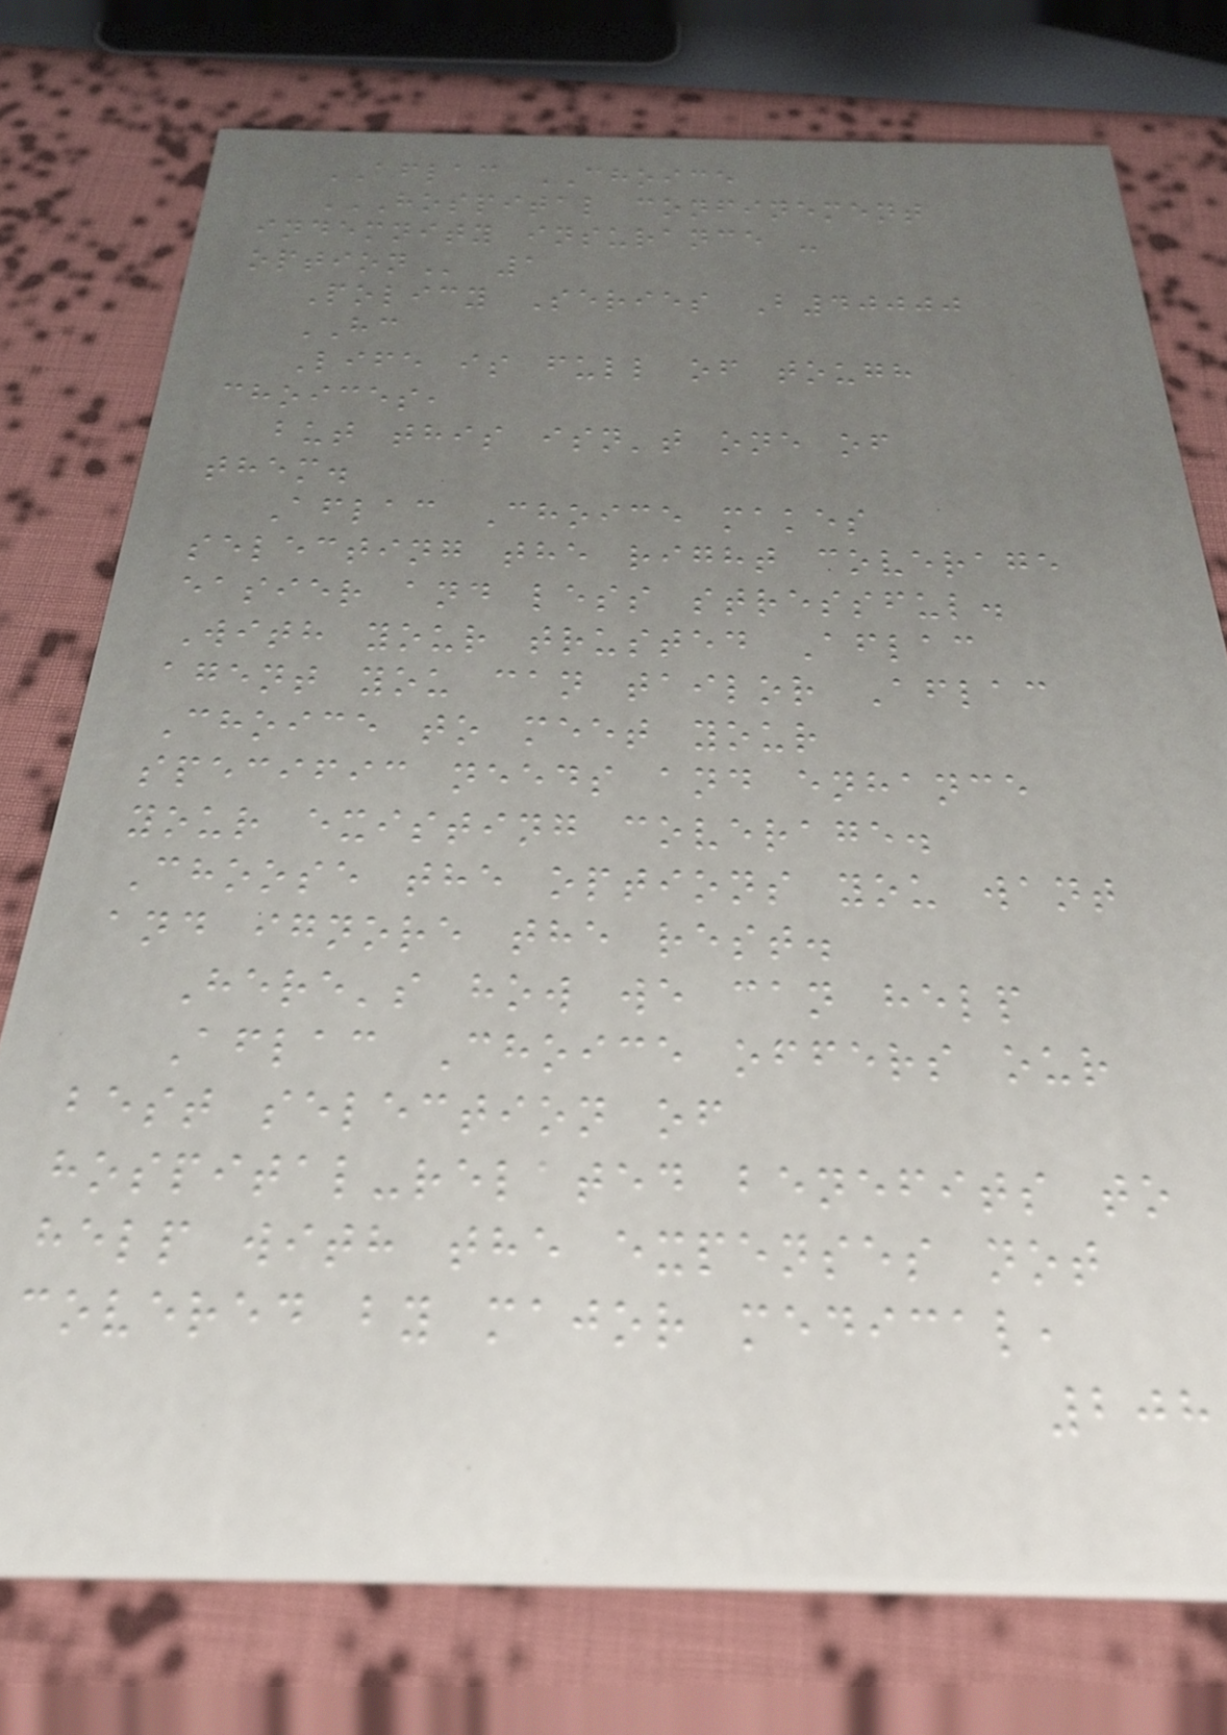AFLAC CHOICE
HOSPITAL CONFINEMENT
INDEMNITY INSURANCE -
OPTION 1
Policy Series B40000
HC
Life is full of tough
choices,
but this isn't one of
them.
Aflac Choice makes
selecting the right coverage
easier and less stressful.
With your trusted Aflac
agent you can tailor Aflac
Choice to meet your
specific needs and enhance
your existing coverage.
Choose the options you want
and ignore the rest.
Here's how we can help
Aflac Choice offers our
best selection of
hospital-related benefits to
help with the expenses not
covered by major medical,
208
